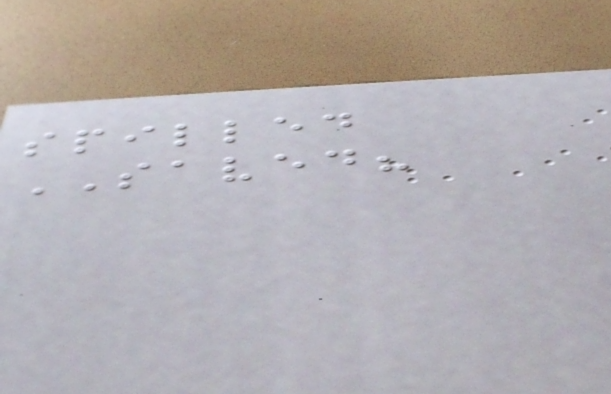spilled
SAVED?
